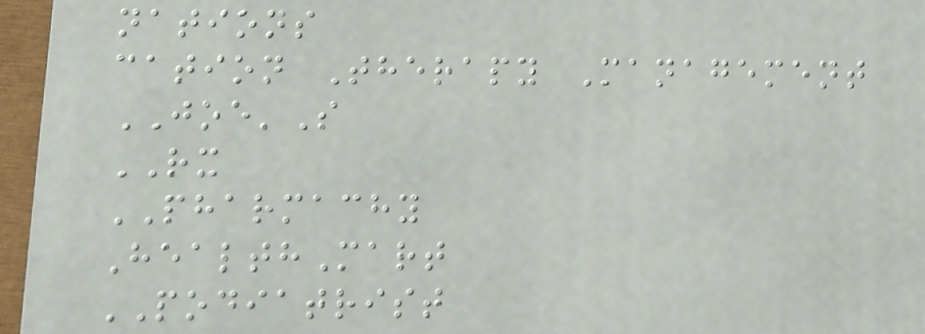nations
cation Therapy Management
JOE'S
RX
PHARMACHY
HealthMart
PODIATRIST
